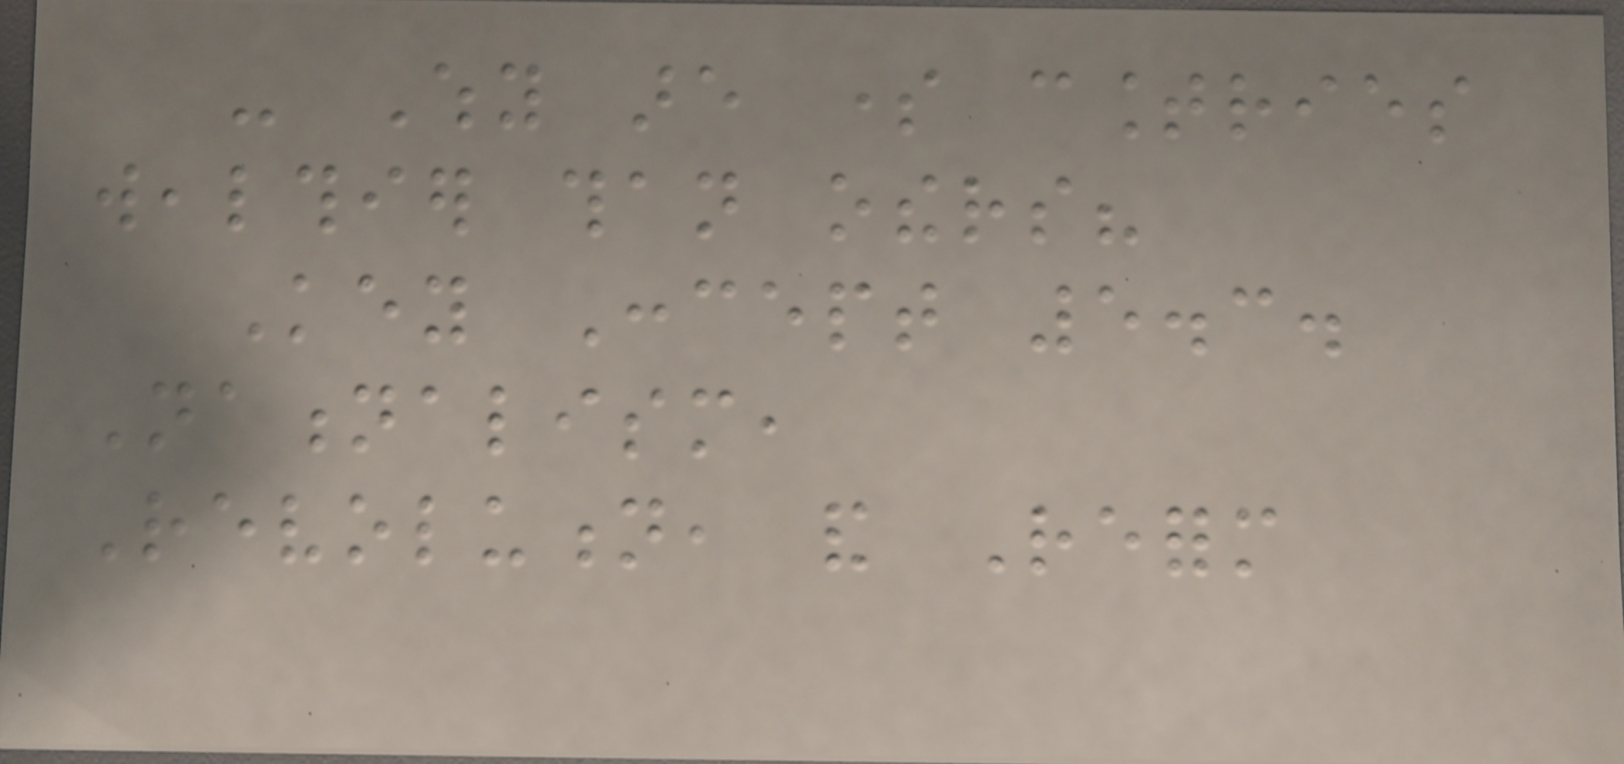- Why are some countries
wealthier than others?
Key Concept 5.3.
Nationalism,
Revolution, and Reform
